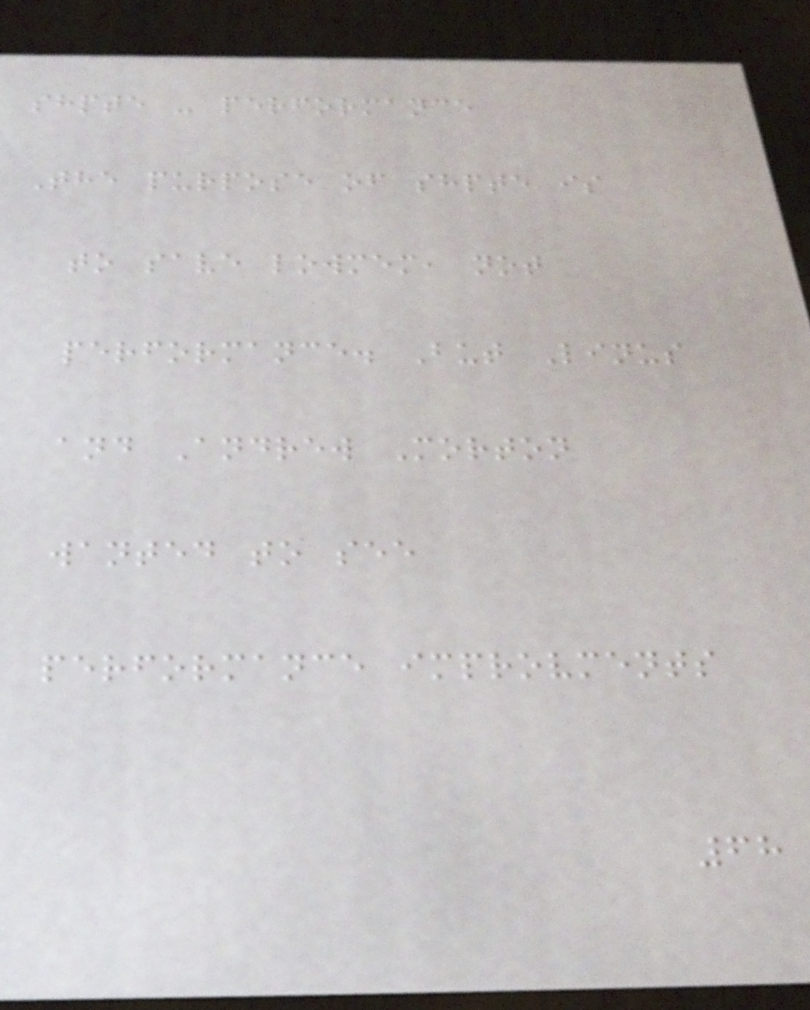shpte - performance
The purpose of shpte is
to save lowmem, not
performance. But Linus
and Andrew Morton
wanted to see
performance improvments
68
